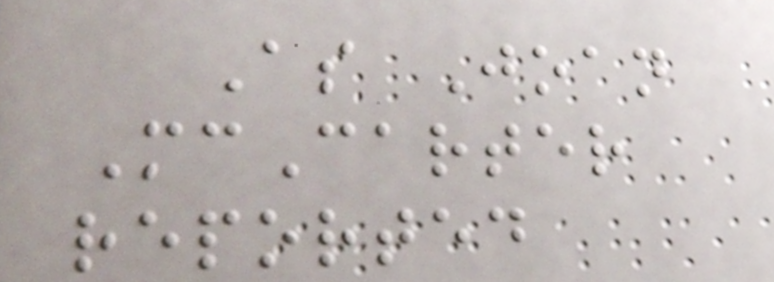As Joan
McCarter
reported
